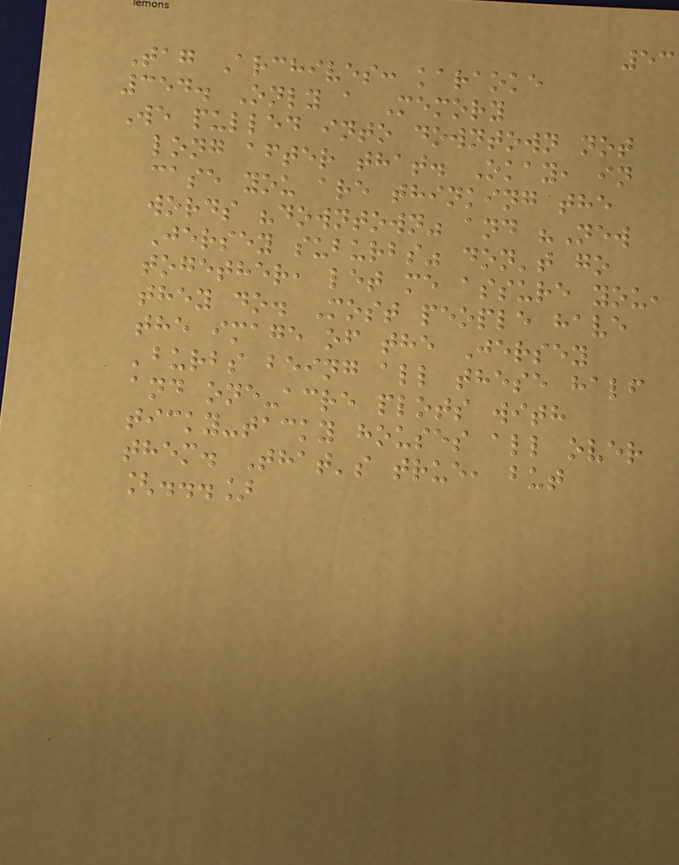53
Tag Archives: karaoke
354. Only a Memory
We pulled into downtown not
long after that. Okay, in
case you are thinking the
words "downtown" and "New
Jersey suburbs" don't go
together, let me assure you,
they do. Most people have
the image of the Jersey
'burbs being all these half
and one-acre plots with
ticky-tacky houses all over
them. That's true, but
[...]
